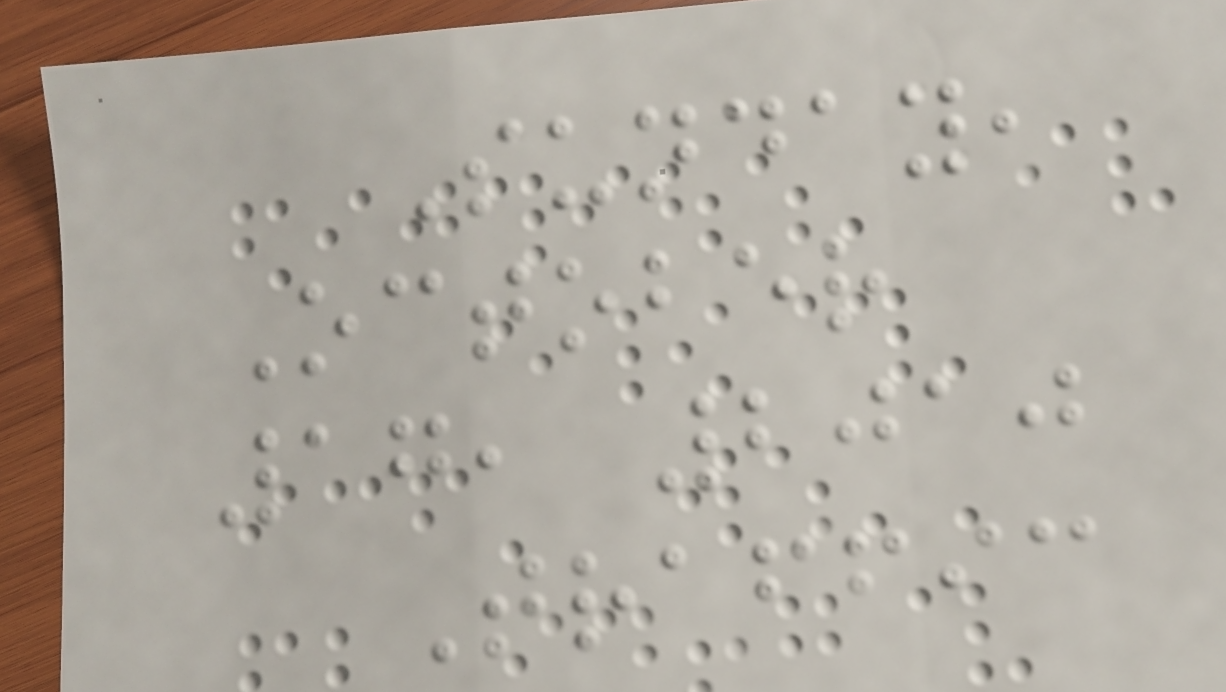Sunday,
October
17, 2010
Traffic
